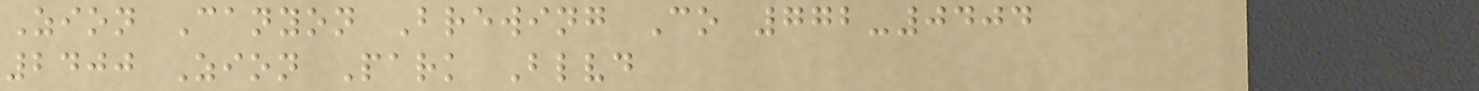Zion Canyon Brewing Co 772-0404
2400 Zion Park Blvd
